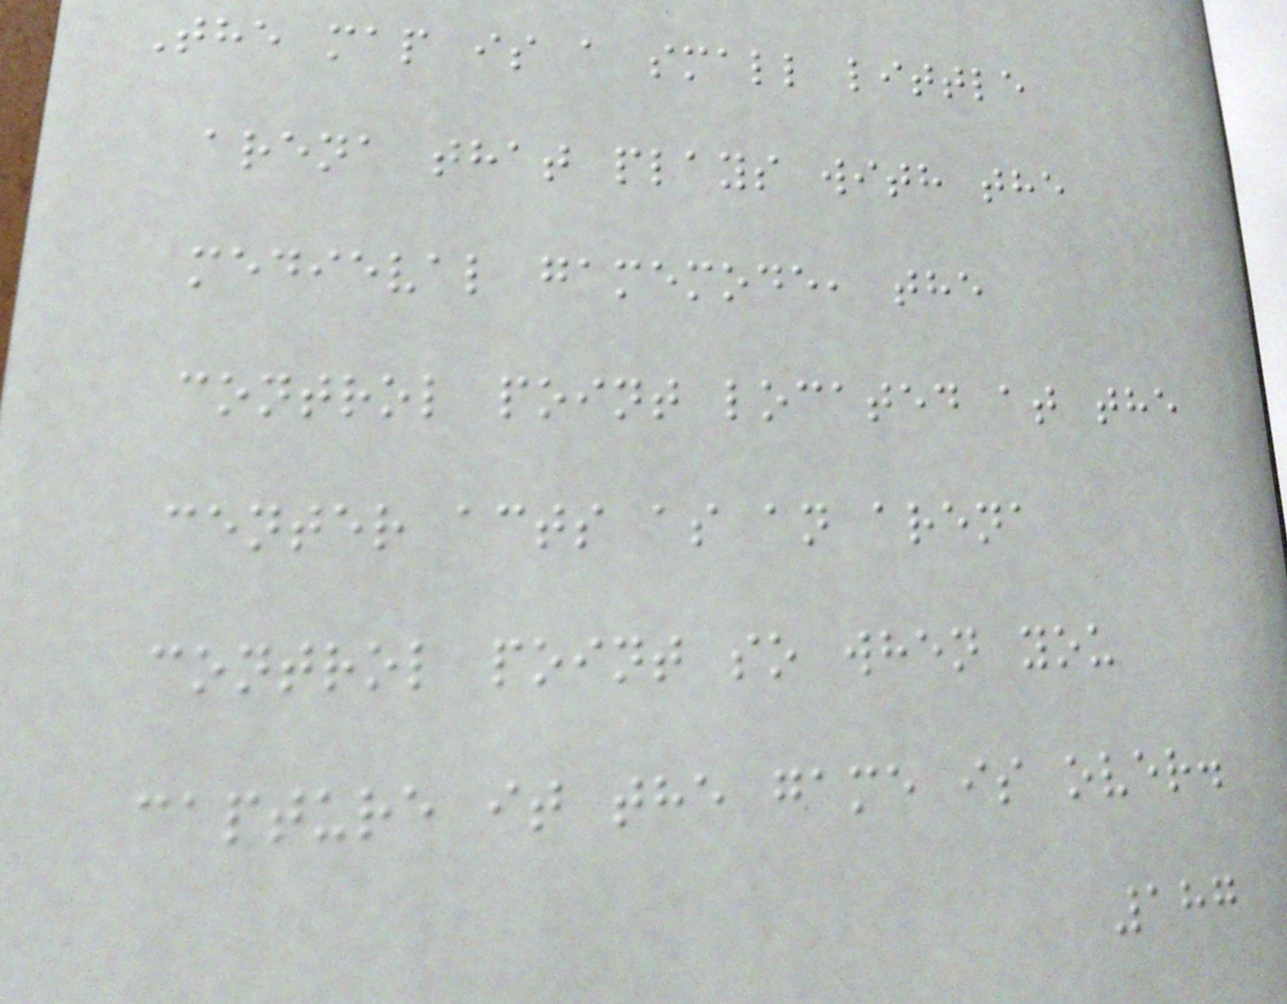The map is a small little
arena that plays with the
medieval gamemode, the
control point located at the
center acts as an arena
control point so when you
capture it the game is over.
187
